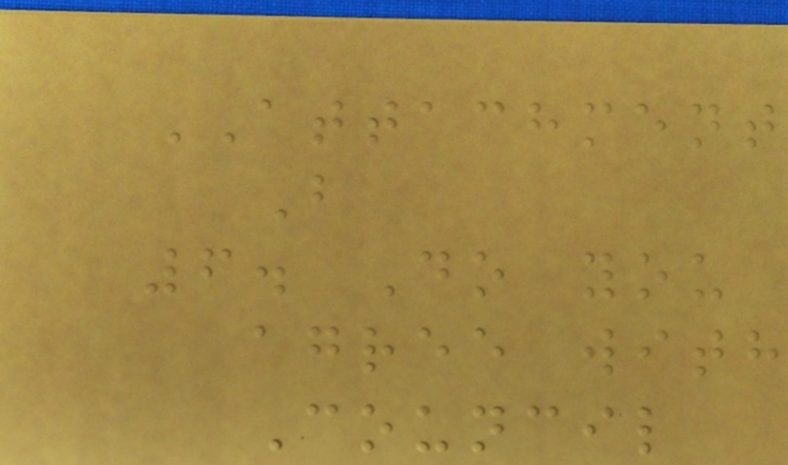ATTACHMENT
B
6. Do you
agree with
Council
